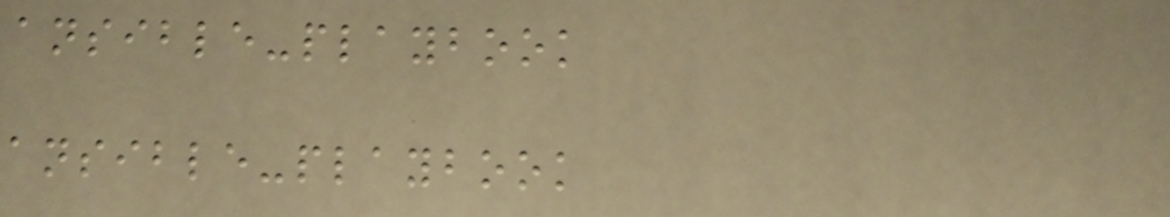ansible-playbook
ansible-playbook
